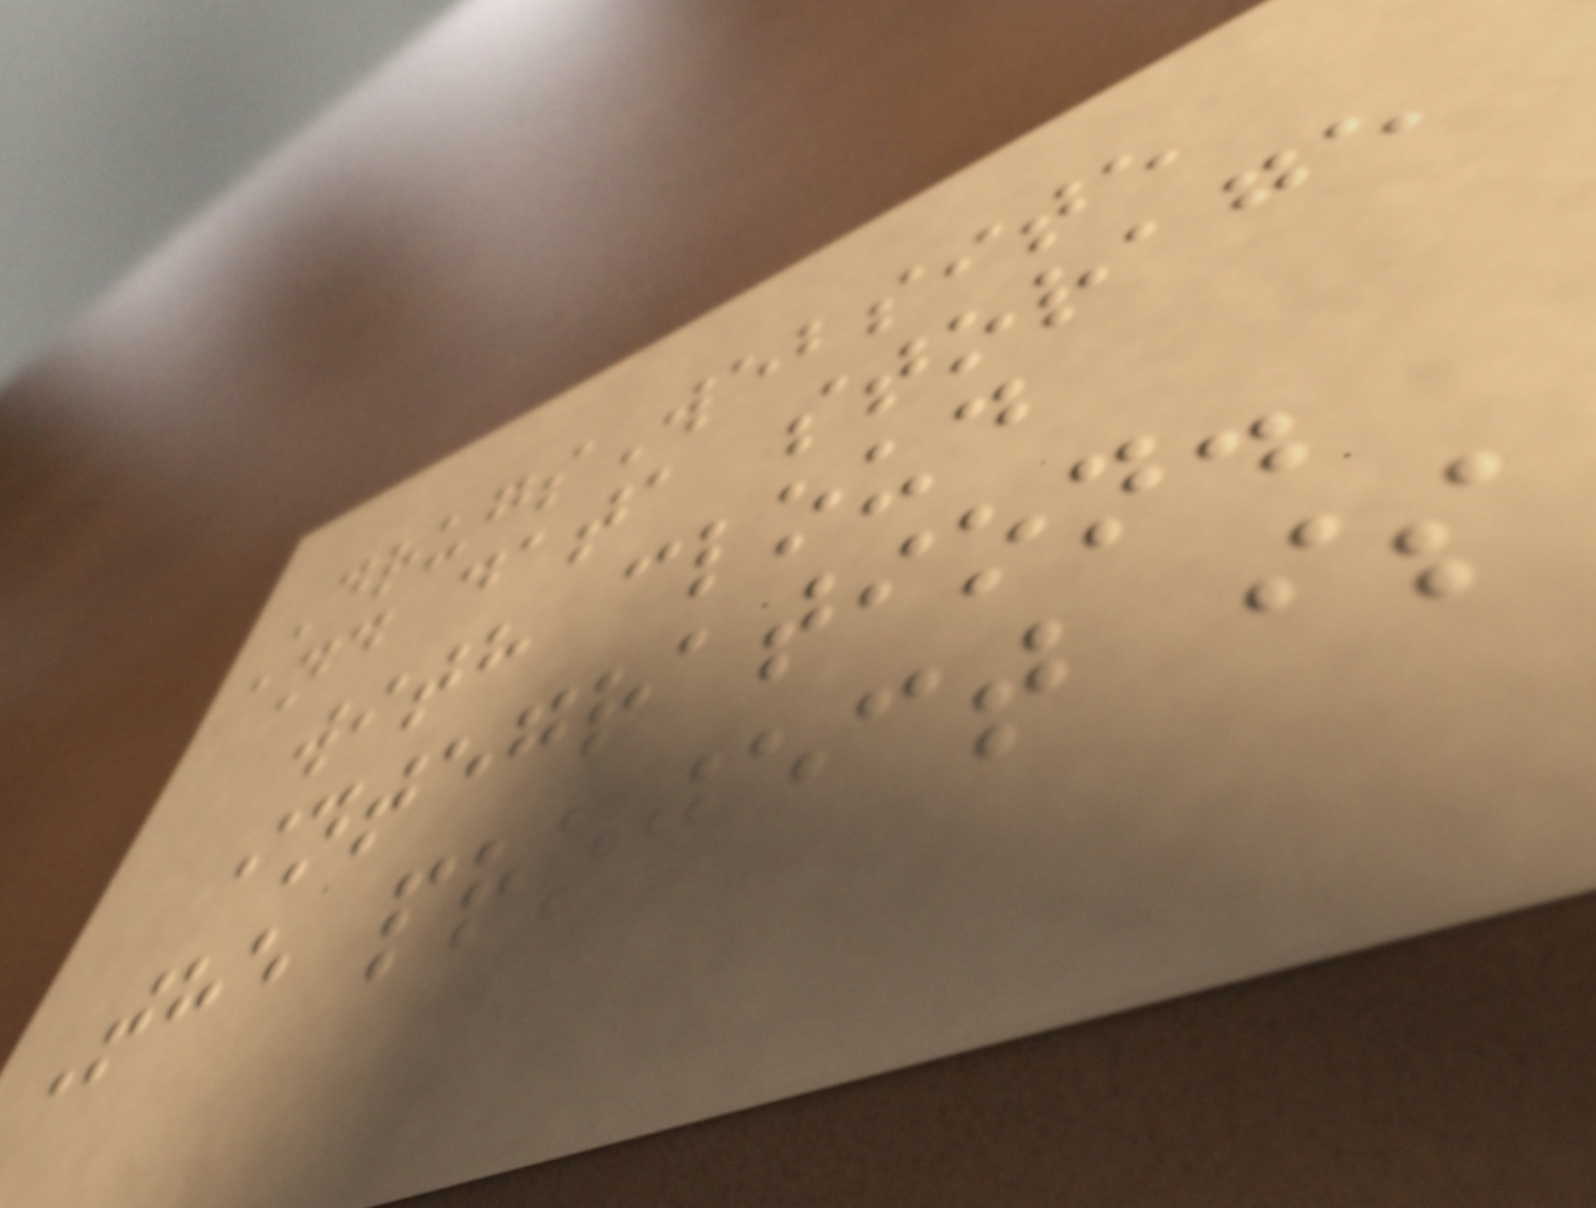DrugsWebsite
and data storage
with cloud
integration.
The project is
